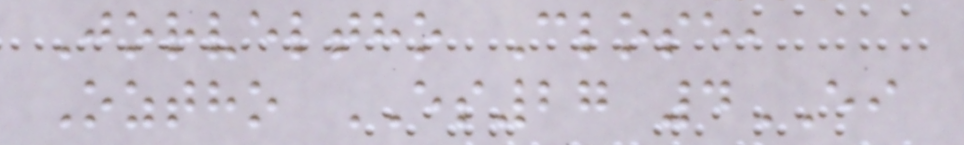Jorveltho Close,
Oztho ES27 4EI
